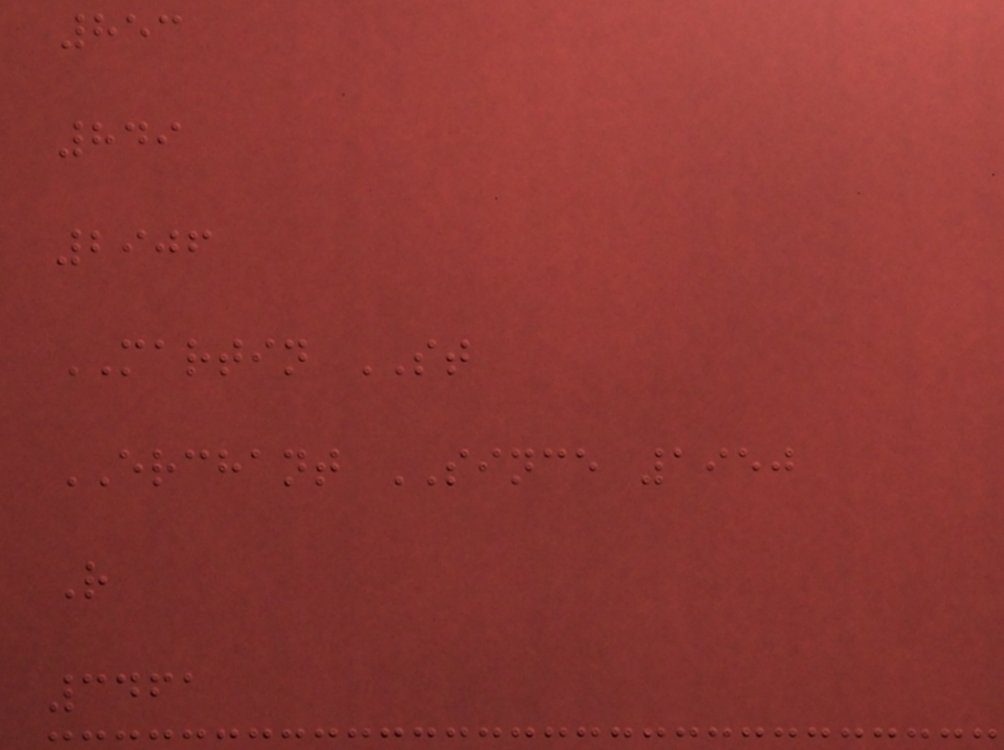853
849
2906
MARTIN ST
ERCHANT SINCE 1950
R
3461
